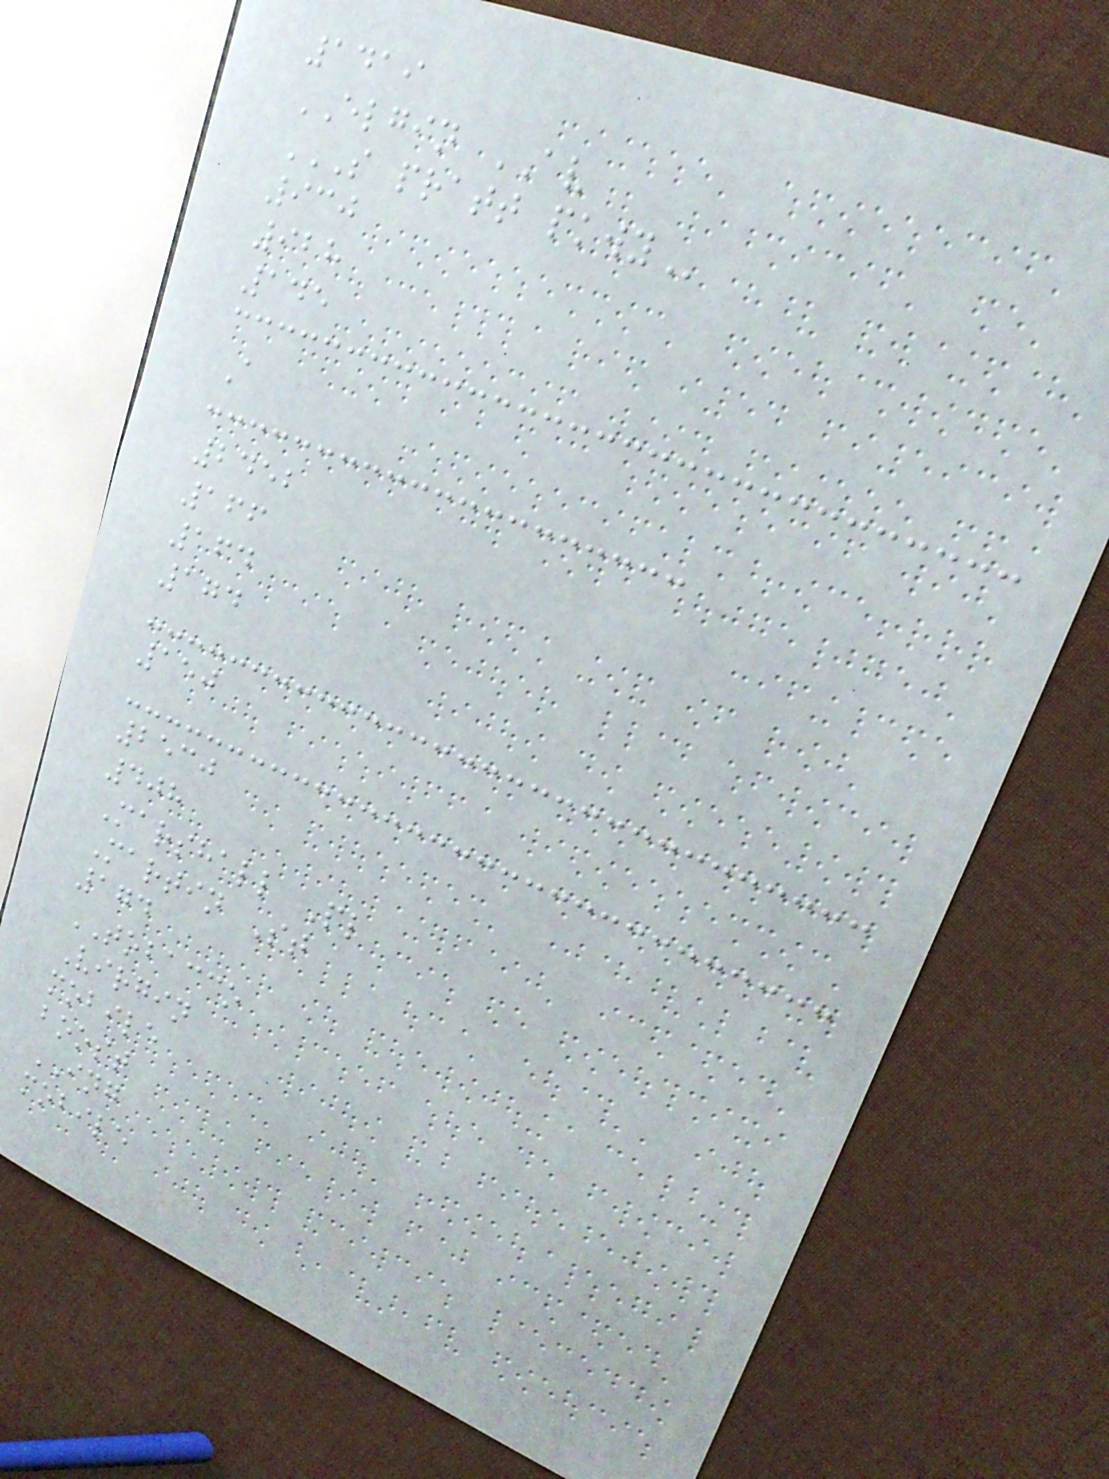1419
ELGIN AV
S PRATT PKWY
930
928
145
A
2452
166
164
174
150
2530
408
Marshall Pl
Martin St
174
TOBACCO
Virgin
mobile
boost
ING
mobile
